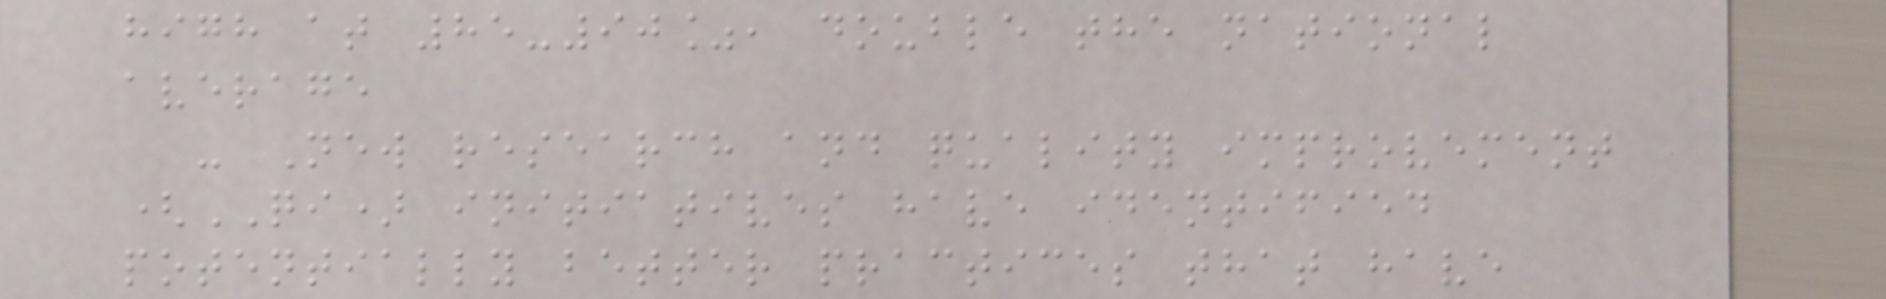high at 85-90%, double the national
average
- New research and quality improvement
(QI) initiatives have identified
potentially better practices that have
